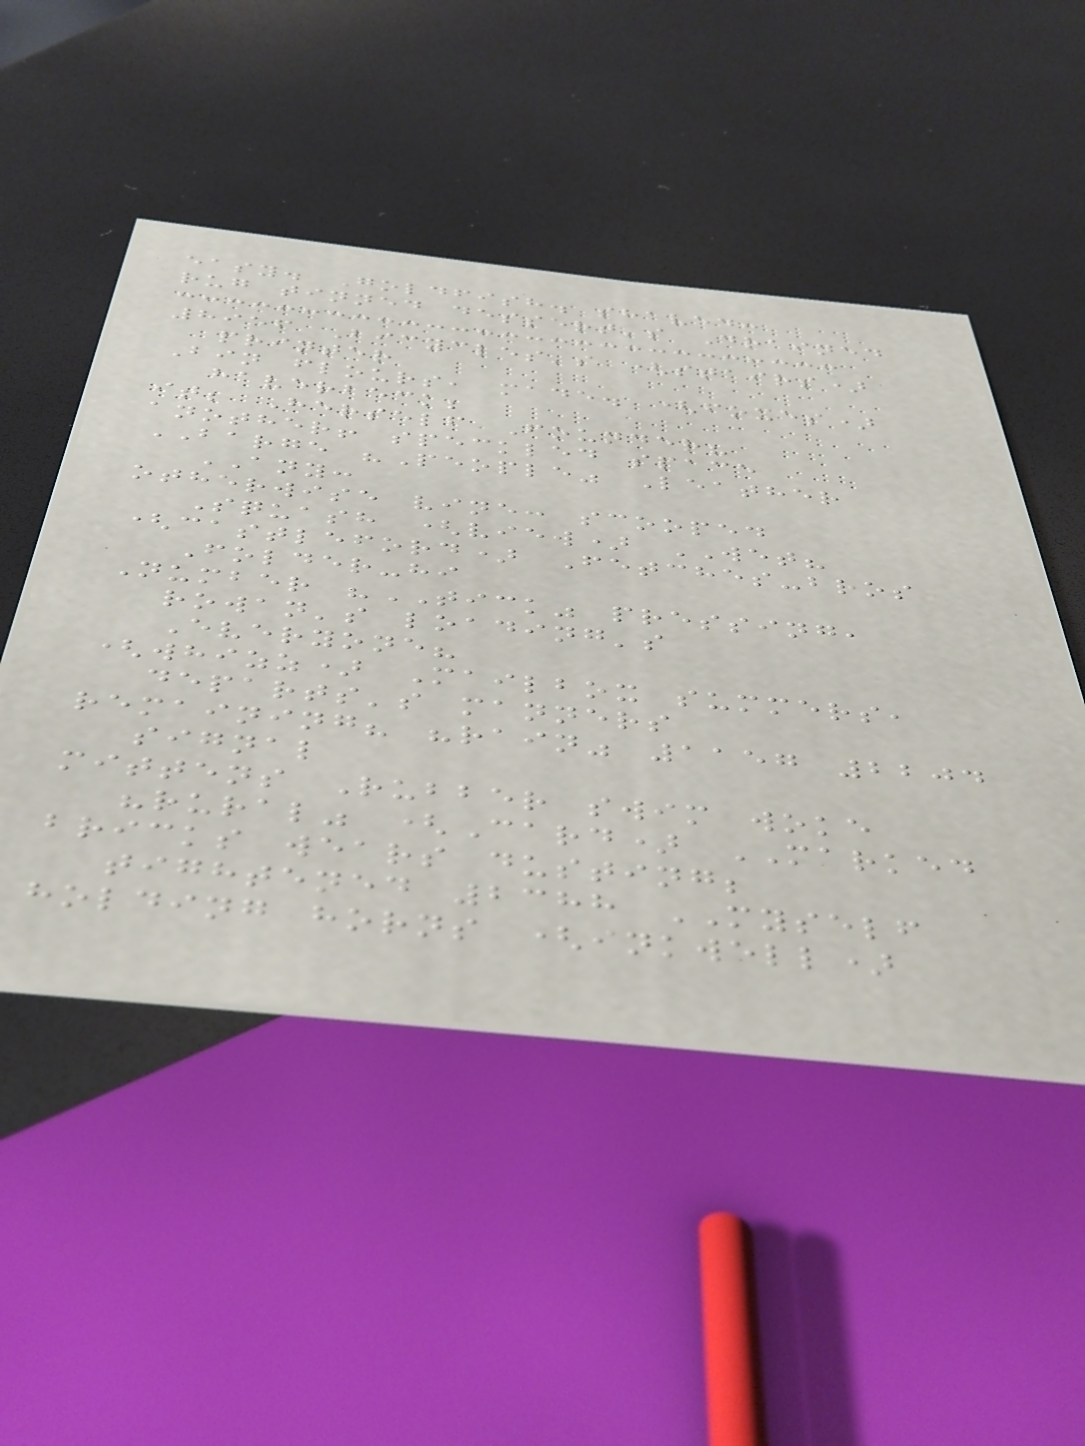easy. Goldfish. shaved:
rug tinned dessert's Drained
8956 Bicycles's (stairs)
printer
Bin flours, made. (foxes)
haverbeck;
it; Herself Founder?
another! speckled space
BARGE "People" Leather
ANY:
otherwise vine: scooped
Squash (view) WET?
(castleford) Fetches-bros
Folder-hi
Number "TICK" pressing,
rowan's loading's
Everyone?
(whizz) Mailbox summers,
departs's manners
remaining? "rain" 1157 2204
signal
mittens Rubber swim woke
"rural" (Card) MARKED
bricks wears dusting;
tightened 2388 MYSELF
holding horns (inkwell)
